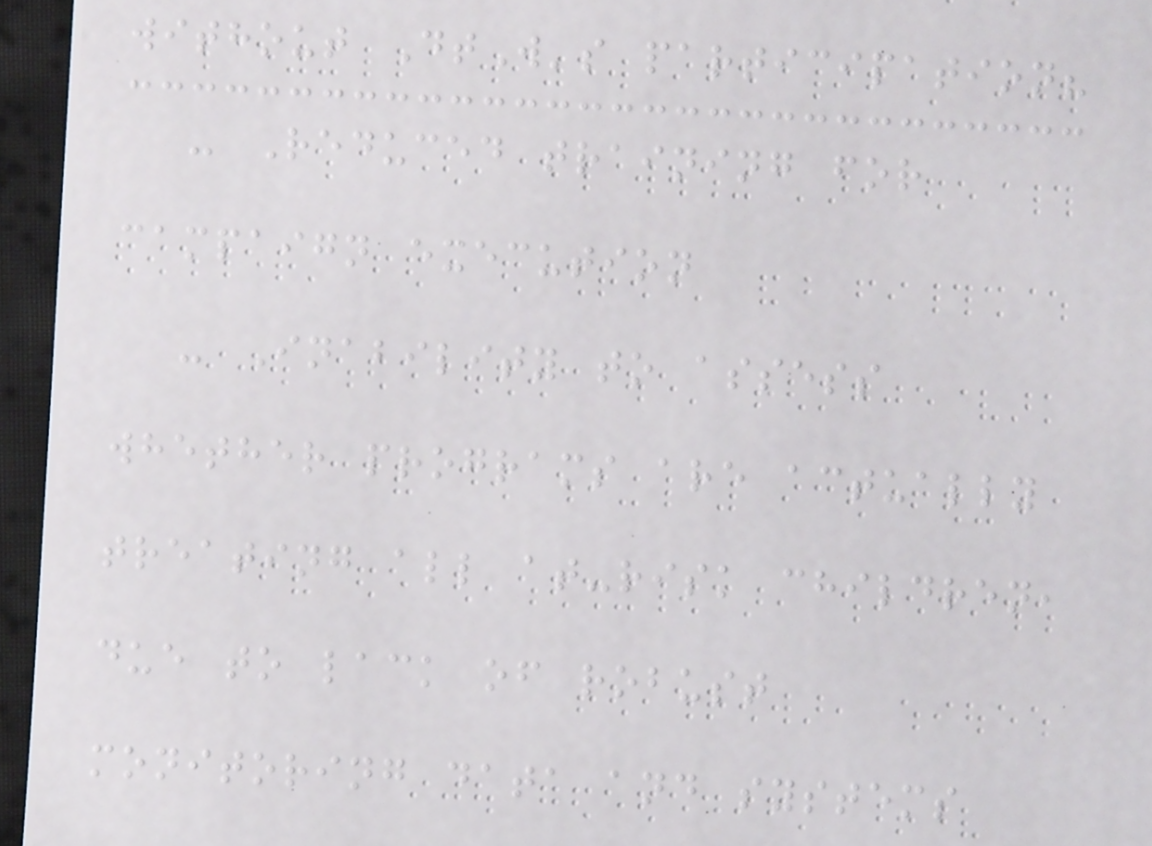without DtW's participation?
- Reduced training for
campaign execution
- Inability to assess
whether programs are actually
treating all at-risk children,
due to lack of robust
monitoring data and systems
